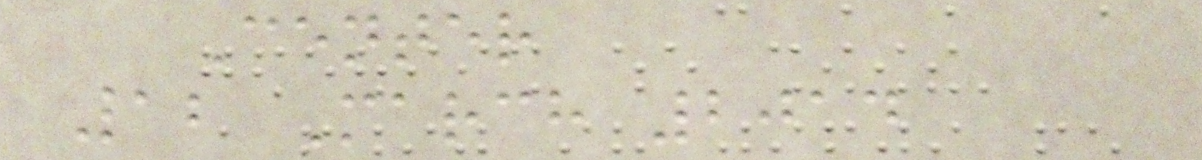Center
12 March 2014
